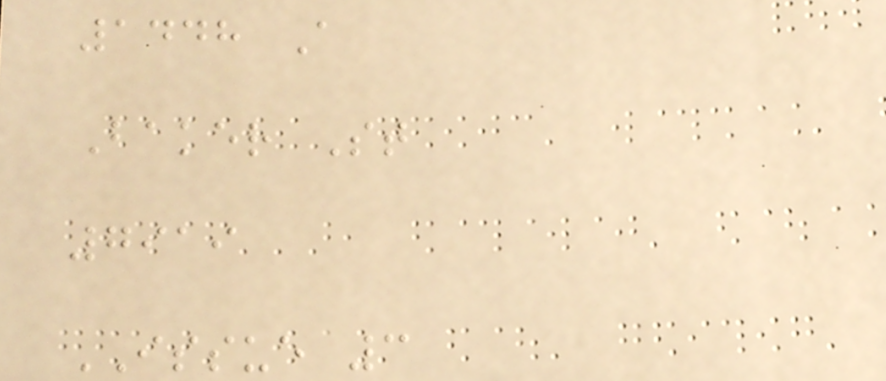1448 A
Baker St
7919
ISSUE 3
